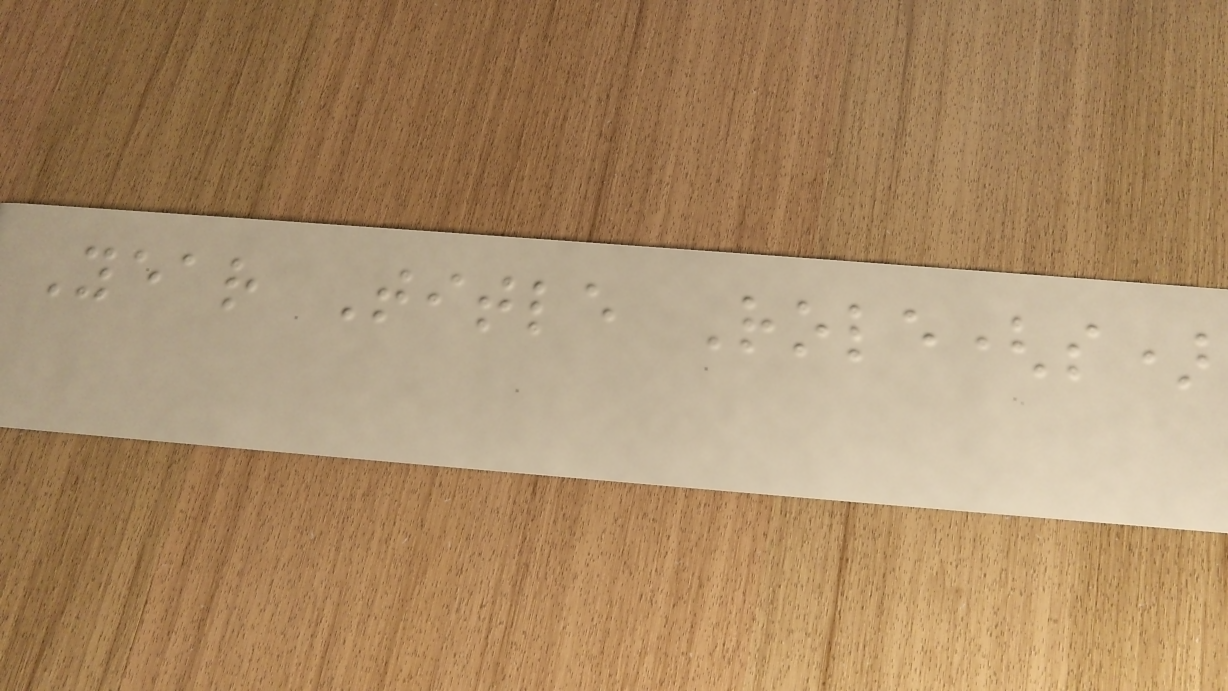Year Title Role(s)
